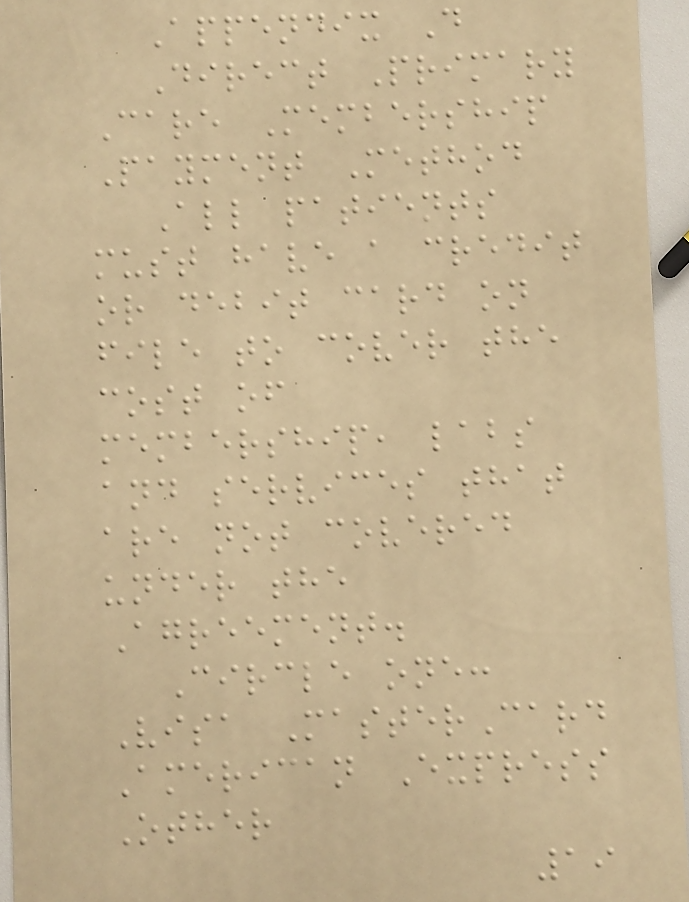Appendix D
Direct Primary
Care Membership
Payment Method
All patients
must have a credit
or debit card on
file to cover the
cost of
membership, labs
and services that
are not covered
under the
Agreement.
Circle one:
Visa MasterCard
American Express
Other
19
